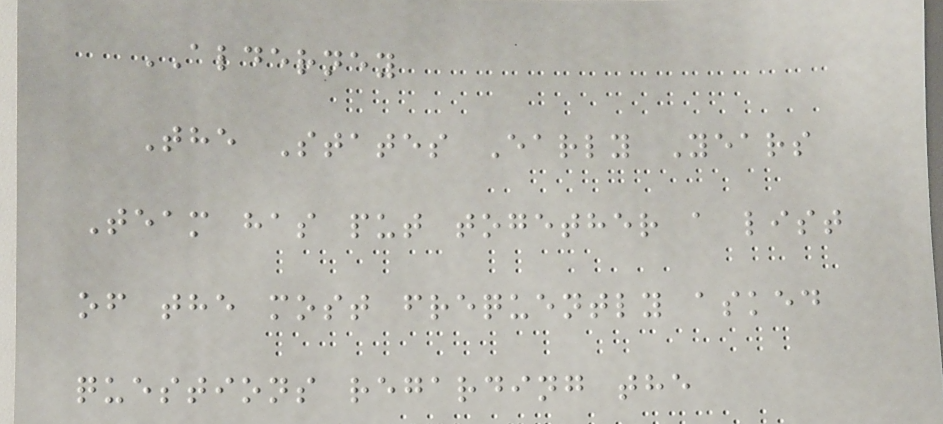ALDERNEY
The States Early Years
Team has put together a list
of the most frequently asked
questions regarding the
